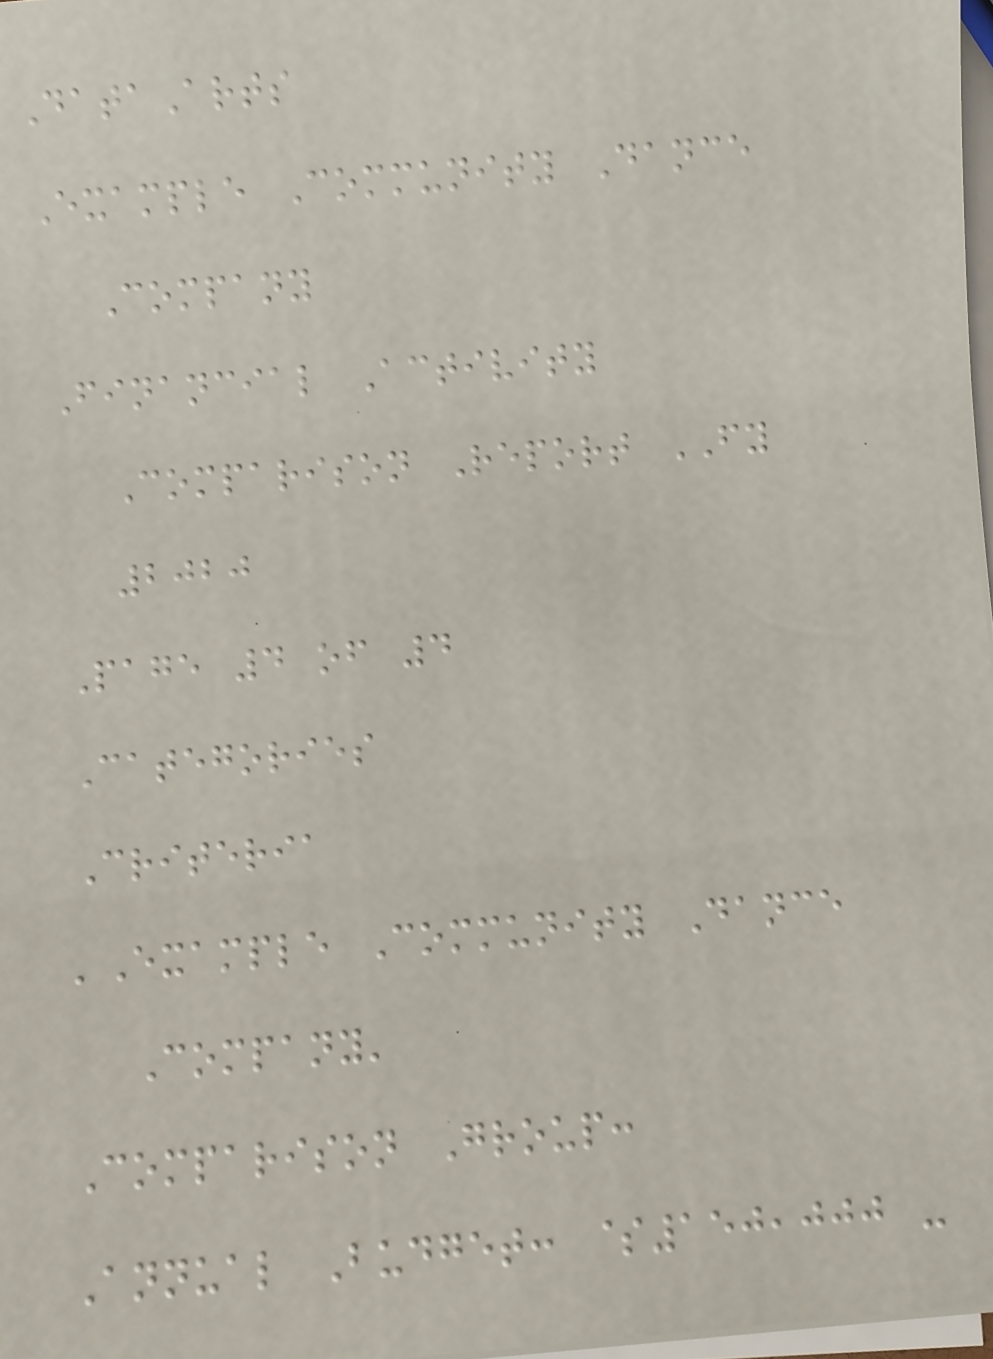DataArts
Example Community Dance
Company
Financial Activity
Comparison Report FY
2020
Page 4 of 4
Categories
Criteria
'Example Community Dance
Company'
Comparison Group:
Annual Budget: $150,000 -
